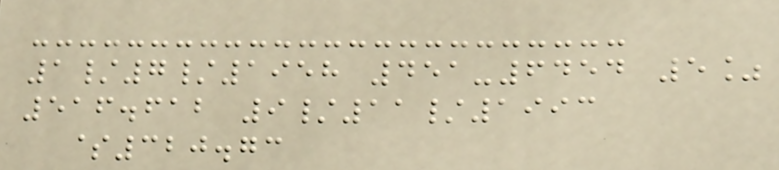1/7/1958 451-6454 5%
516.612 9/11/1993
$320.73
